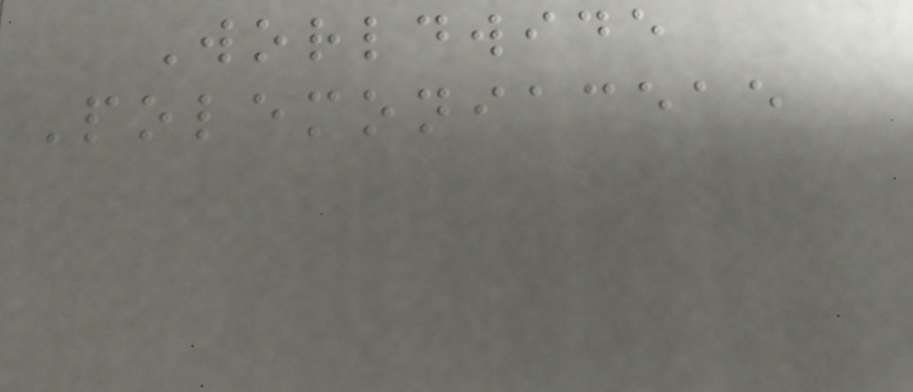Worldwide
Polemoniaceae
